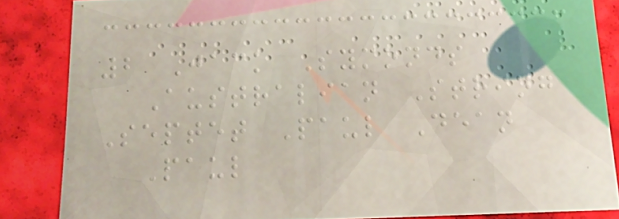2 Jack Symonds
Australian String
Septet Paul Dean
Paul
